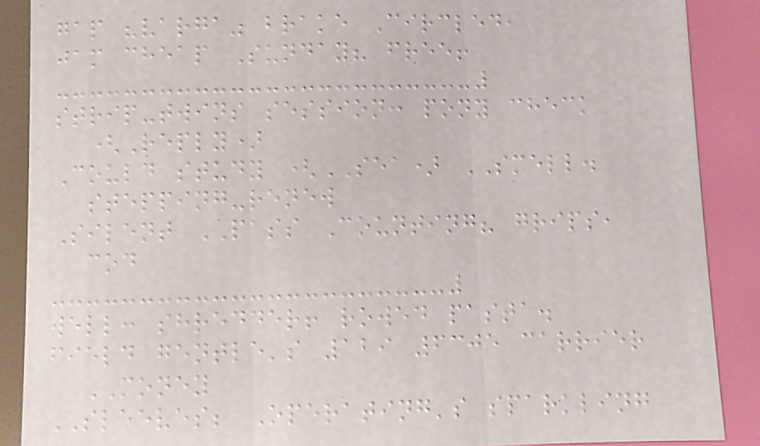gap "varga" brake Circled,
jam cheap Sunday? free!
strip-twins session: pony check
(Reply)
Could study (SEA) SMELL.
stepping-renew
Silent PASS Counting? grips,
cod
well: shredder! rowed pasta.
field gentle's 129 6305 carrier
MONEY
SLEEVES; Operating's sparkling
